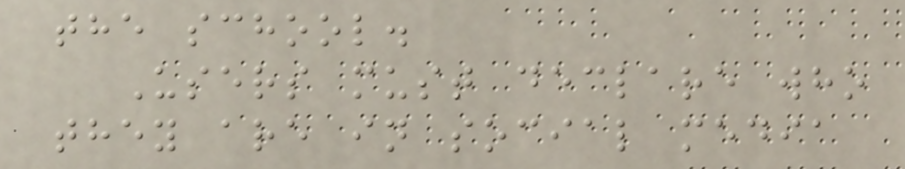the school.
Users must declare who
they are in social media
